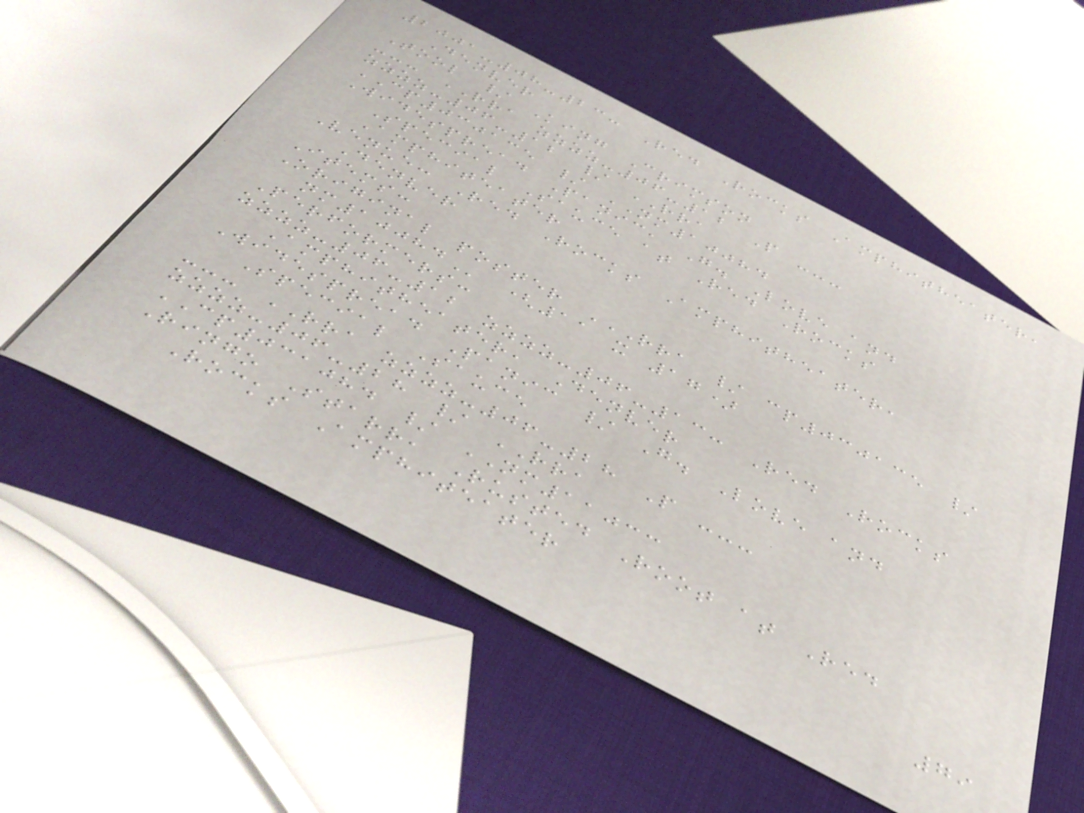2001-08-23: Red Rocks Amphitheater,
Denver
Tool / King Crimson
--- RRA zzzz-06-12 P ---
zzzz-06-12 / RRA
CP030135 / NM10084
Widespread Panic, G. Love and
Special Sauce at Red Rocks
Amphiteater
Venue: Red Rocks Amphitheater,
Denver
Items:
Original poster RRA / CP030135 /
NM10084 (11 x 17)
Performers:
zzzz-06-12 zzzz-06-13: Red Rocks
Amphitheater, Denver
Widespread Panic / G. Love and
Special Sauce
--- RRA zzzz-06-28 P ---
zzzz-06-28 / RRA
CP031084 / NM11033
Ringo Starr, Rusted Root at Red
Rocks Amphiteater
79
